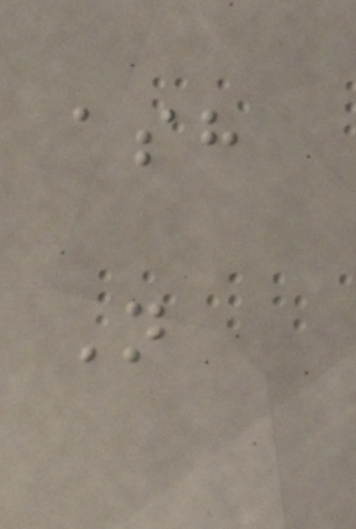ash
N
